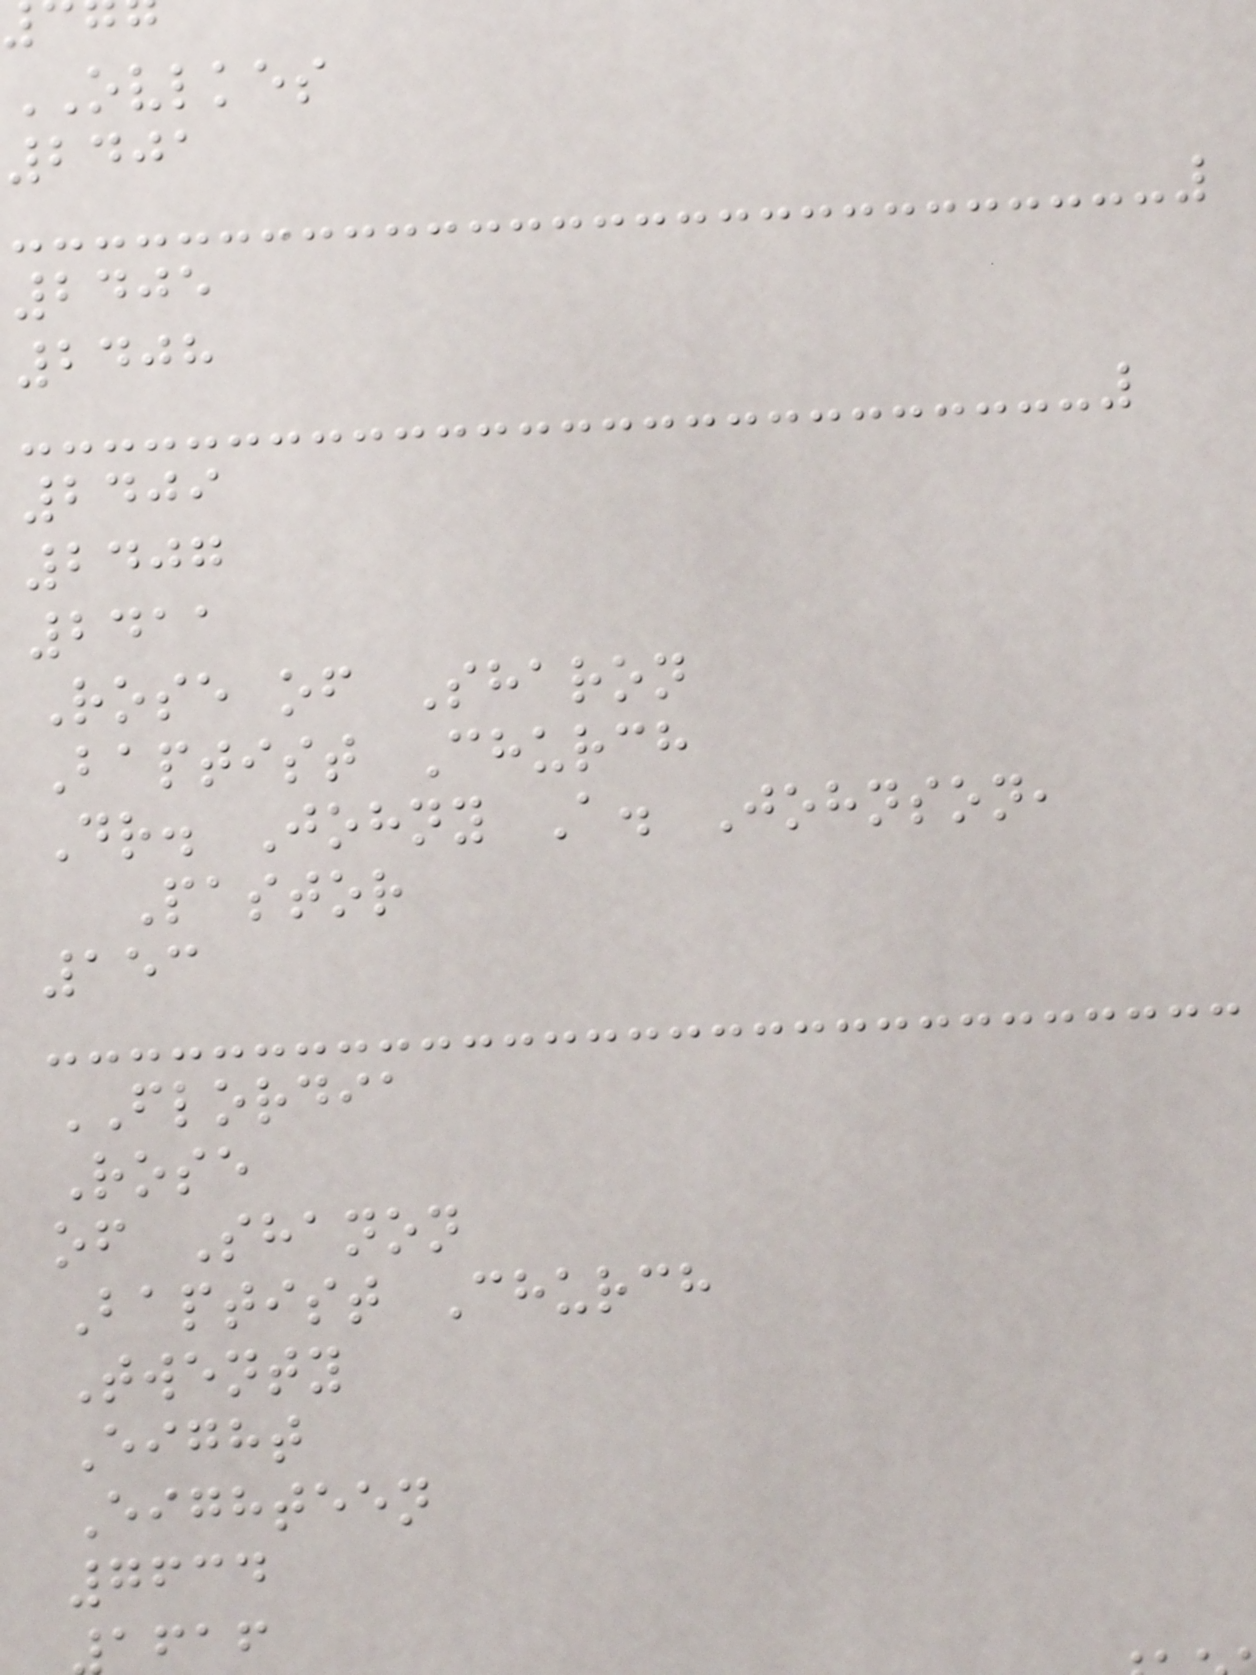OVLKES
2401
2405
2408
2409
2407
2411
Rose of Sharon
Baptist Church
Dr. Johny A. Johnson,
Pastor
153
FLORDIA
Rose
of Shanon
Baptist Church
Twenty
Eight
Eighteen
7634
